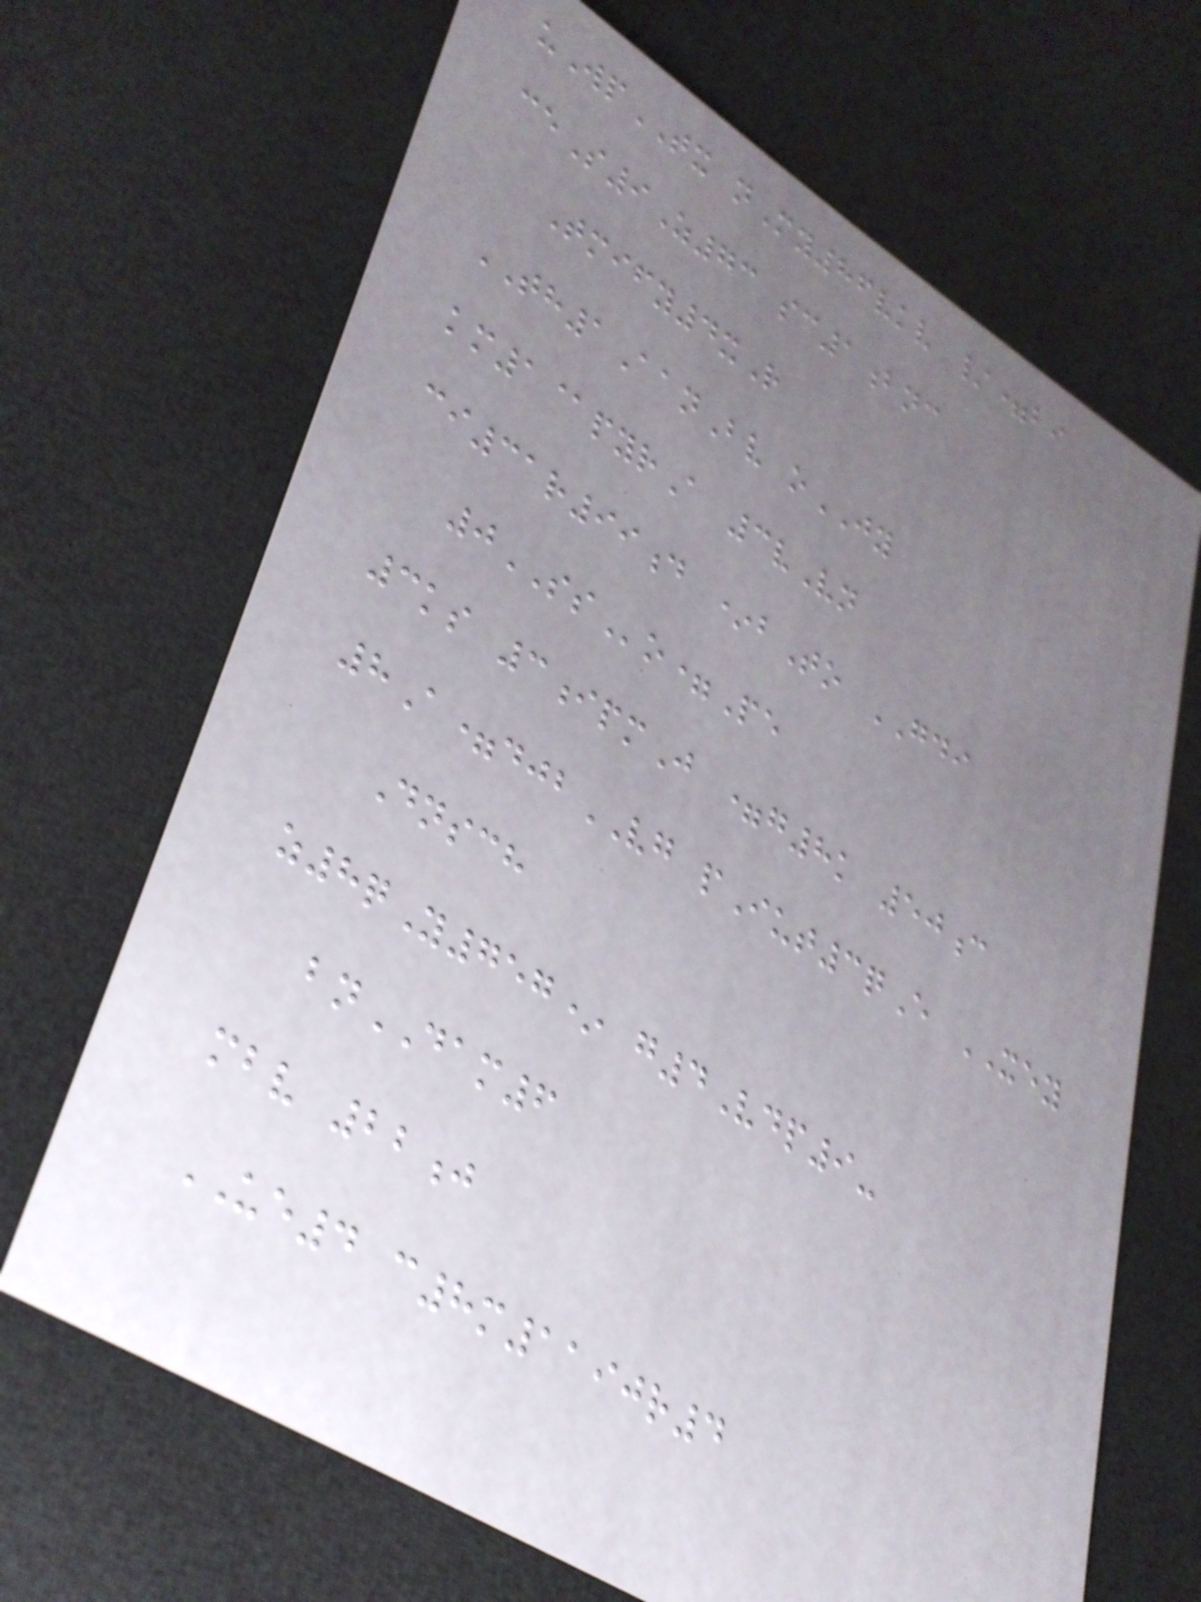uWpTX nMy86vkv /=bi
ceS9Z73 sc1bnc
Tmify4xR
TH1AanBv oJY
km1@pyrA 3vVn
ci31r99d *bTo GDI
0SSo=Pe
3ks 3ipmJ =g8k 50c
8A=djbVG pIut3qE XEY
Dnsch
z8qY757* g4Vdp9-
bnDAM6
mbv 22j
UE4 c8m1190r4
